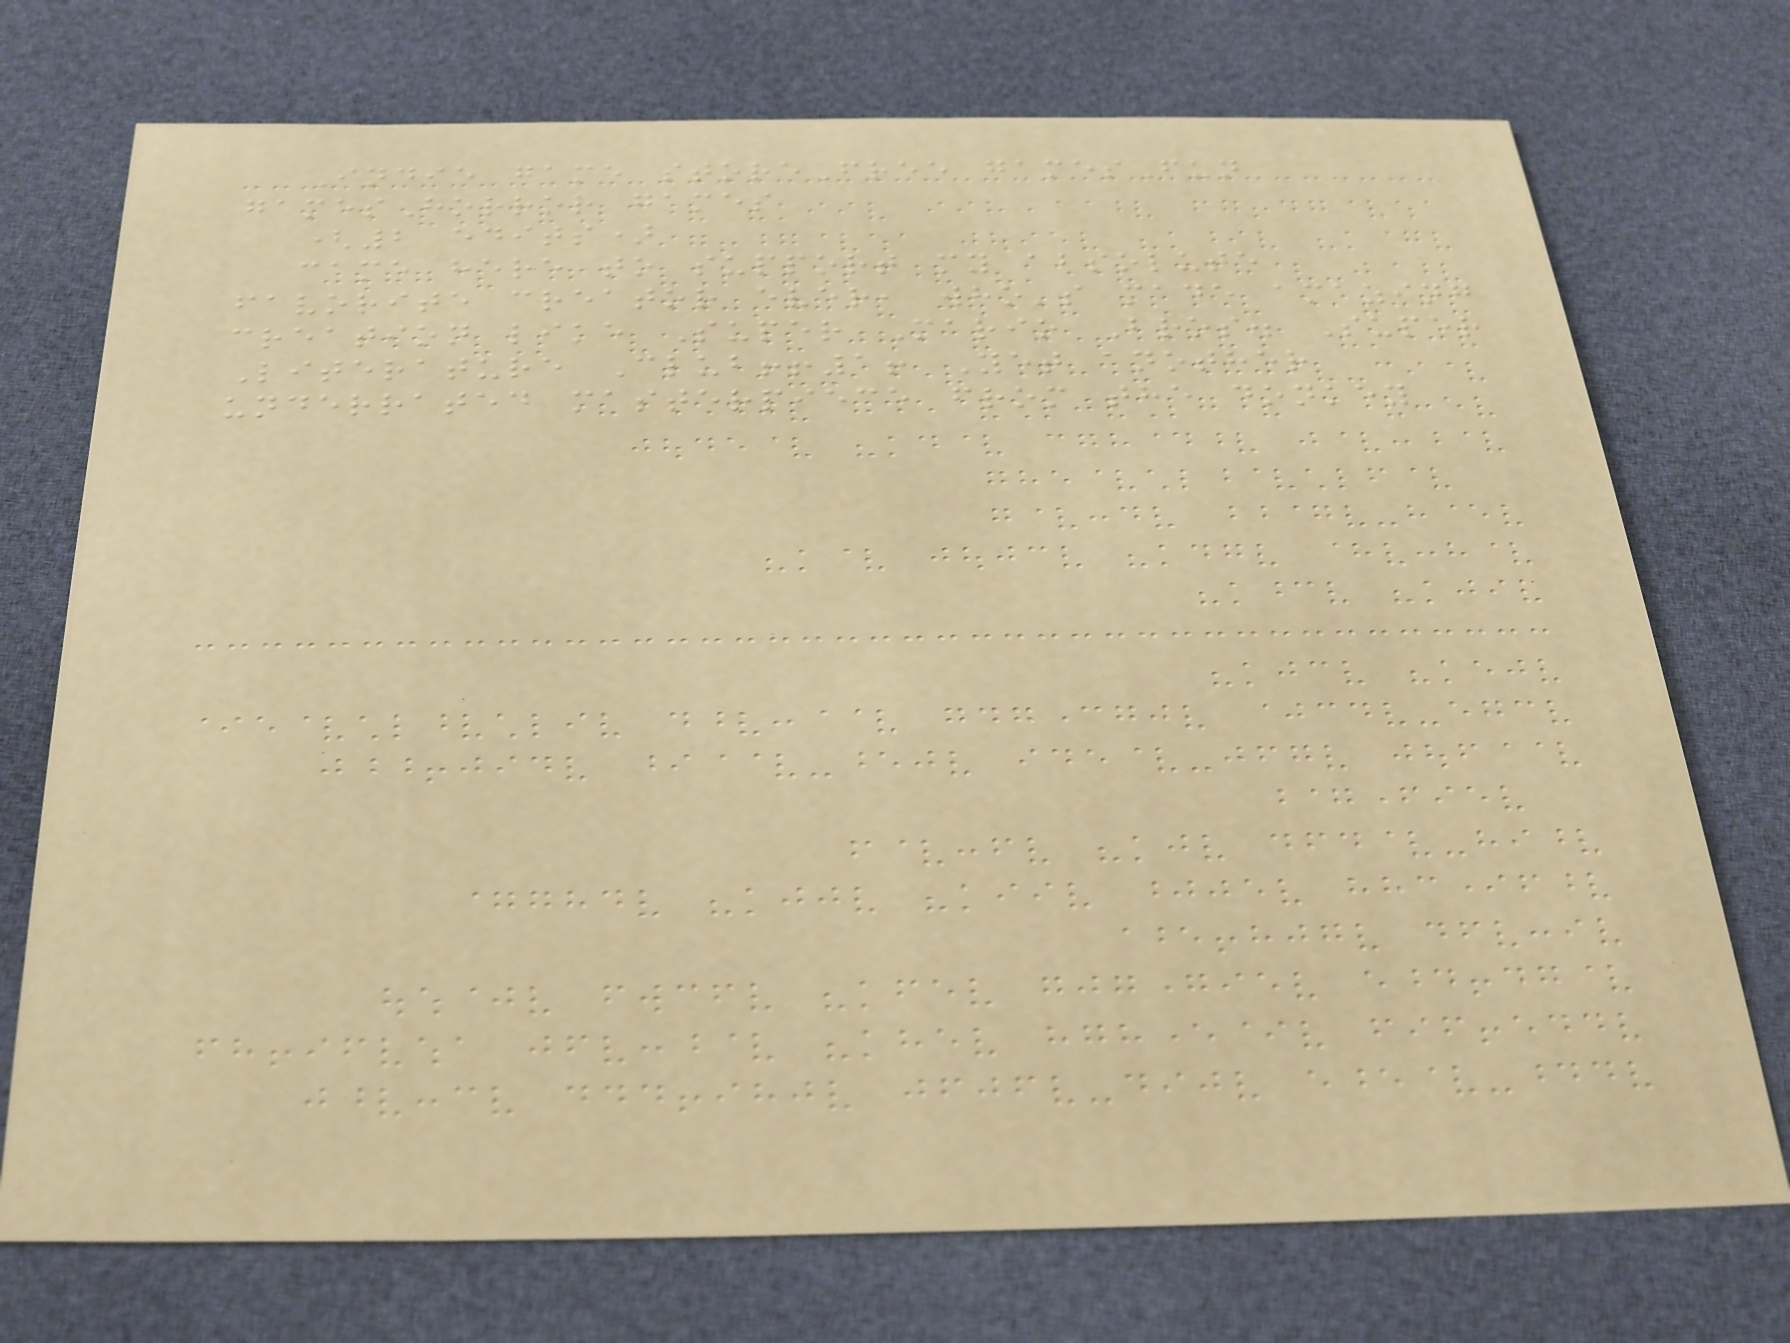Indie game storeFree gamesFun
gamesHorror games
(2 edits)
came here to support my absolute
favorite creator ever, who's made amazing
creation like Super Mario Bros. Super
Literature Club!!1! Yet another
underrated masterpiece from the donkey
